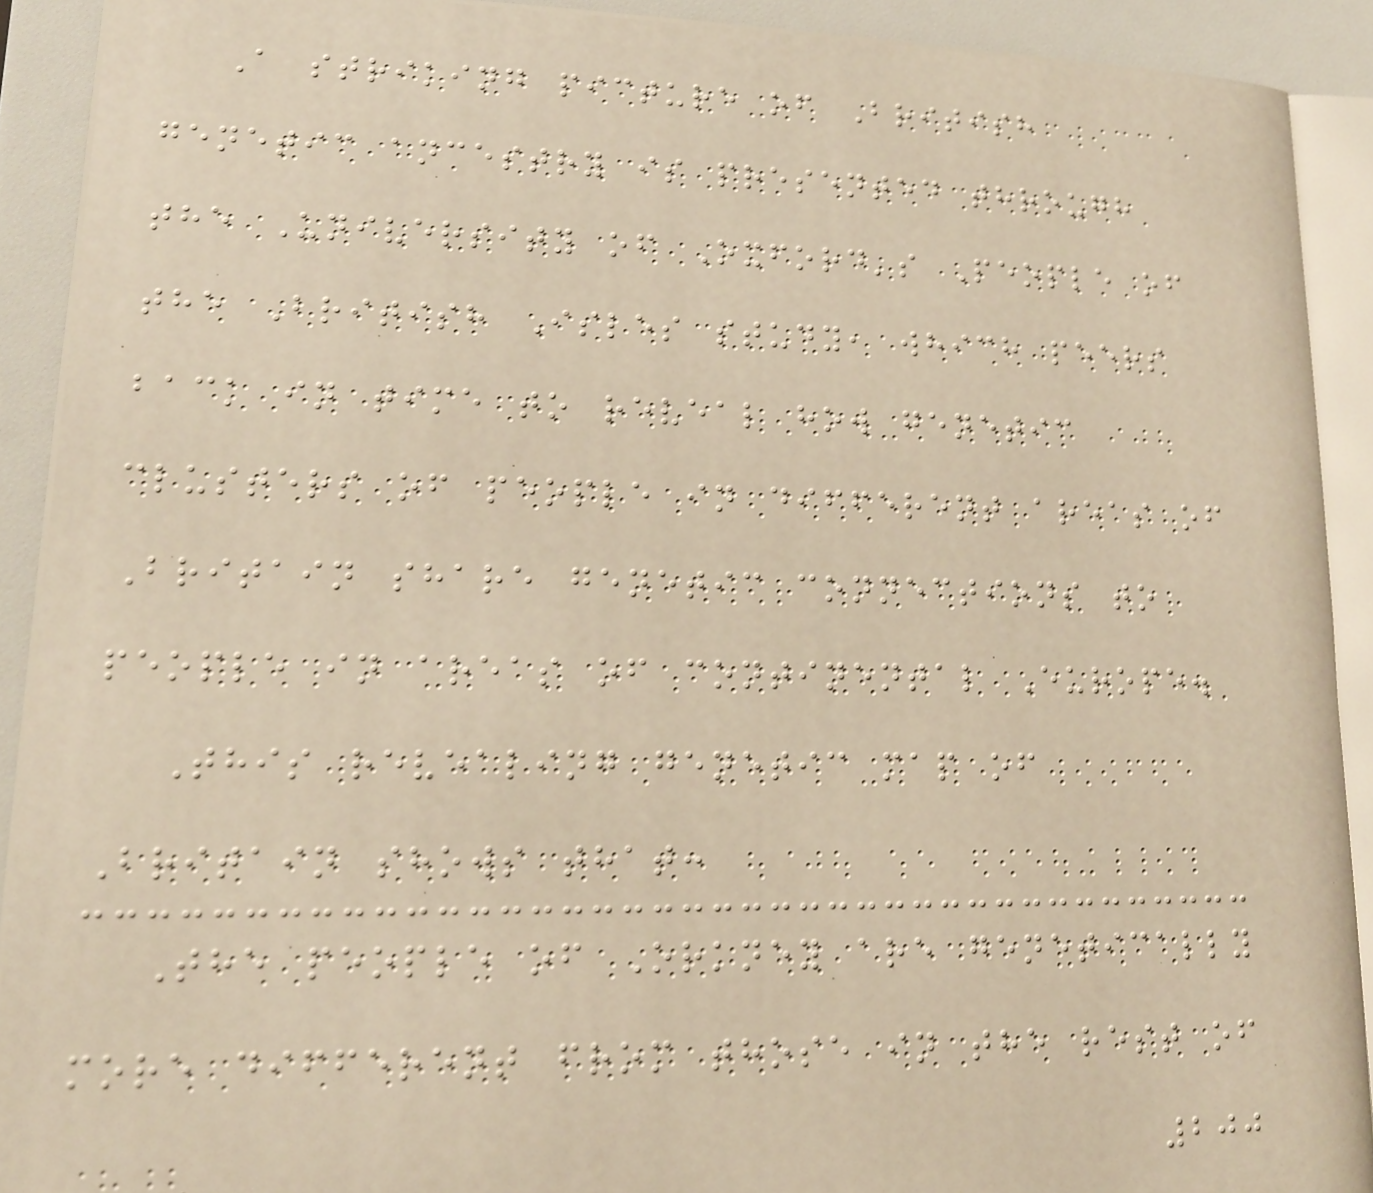A striking picture of British
genetic ancestry is presented through
the University of Oxford's People of
the British Isles study, which peers
back in time to reveal how genetic
clusters of people in different areas of
Britain share genetic connections to
people in areas of continental Europe.
This revealing genetic map of
Britain shows that:
The people of Orkney are genetically
more different from those in the rest of
200
